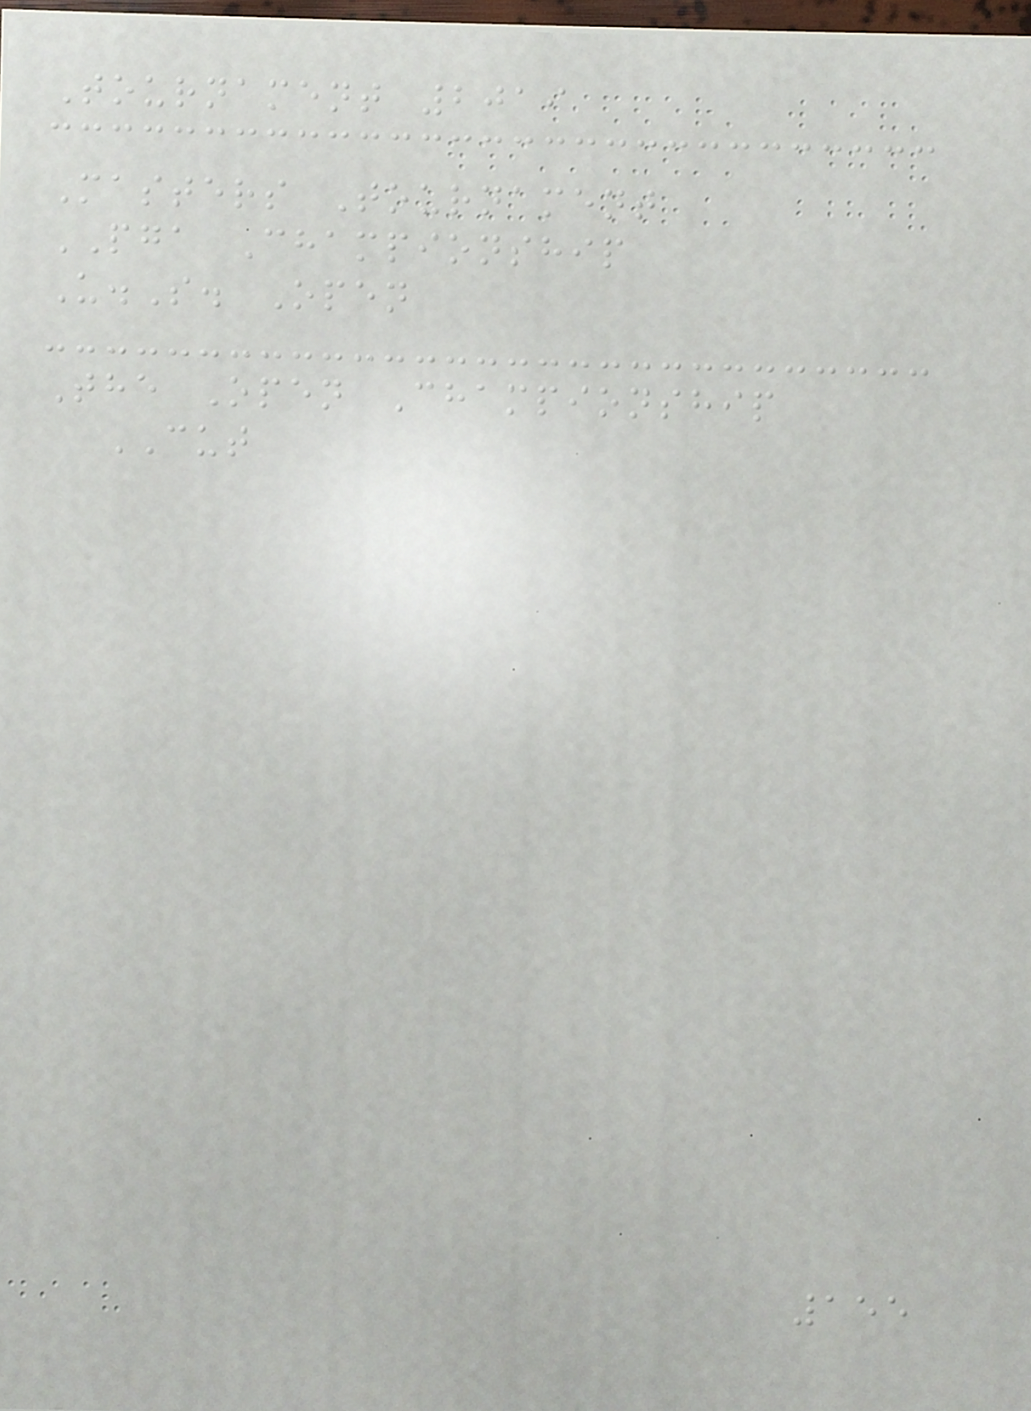Tournament 2019
Masters Tournament
PGA Championship
U.S. Open
The Open Championship
CUT
155
